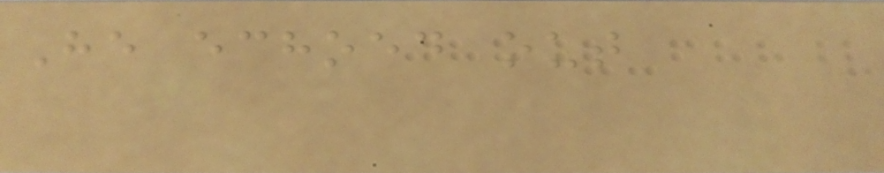He echoed out
